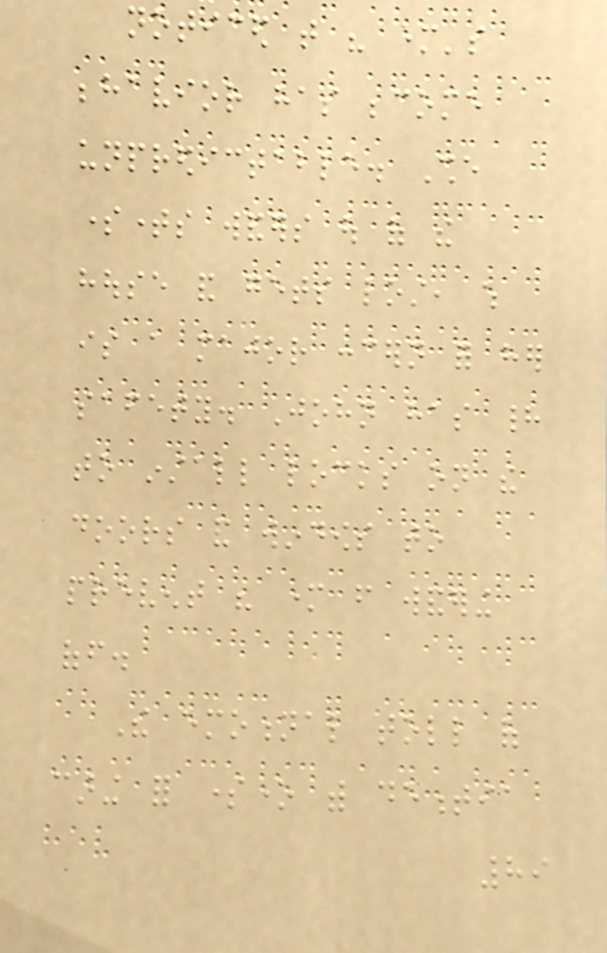noticed that his mother's
behavior has become
unpredictable. She
sometimes wanders out of the
house and gets lost, which
is a major concern for her
safety. John has had
to install locks on the
doors and windows to
prevent his mother from wandering
off.
The emotional toll of
caring for someone with dementia
89
